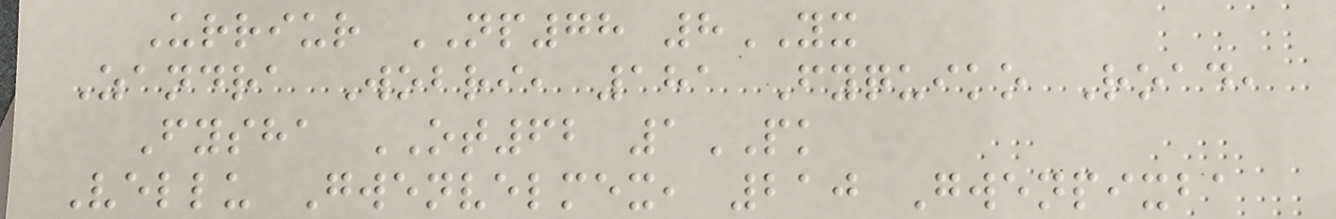Urriur NP78 8YX
Zandra Wobri, 181 Fyquiko Road,
Fysha OT62 1PK
Vellu Gwenvelmex, 210 Gwenpixba
